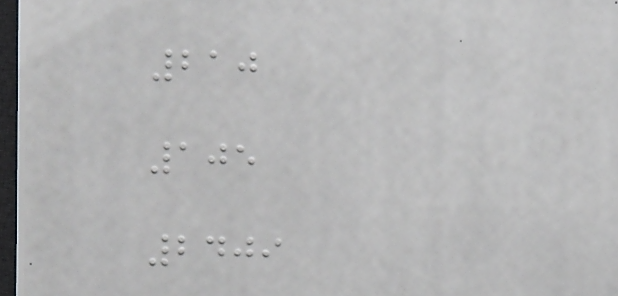210
105
2409
